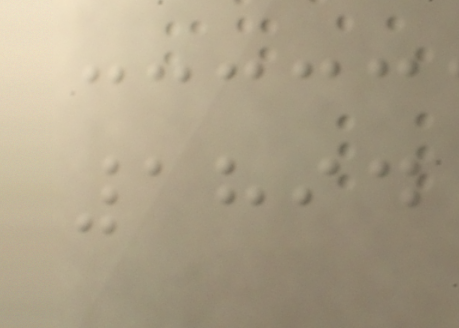1894
